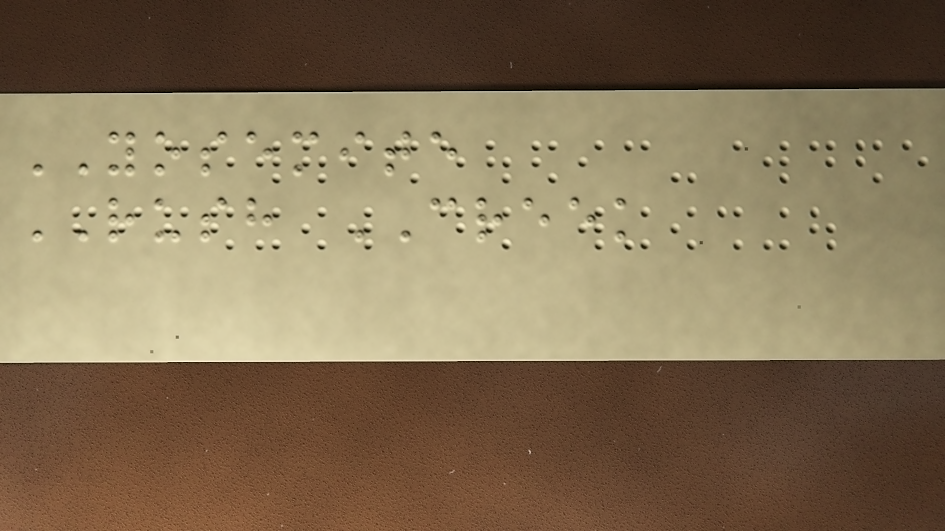YOSEMITE
RUSH CREEK
